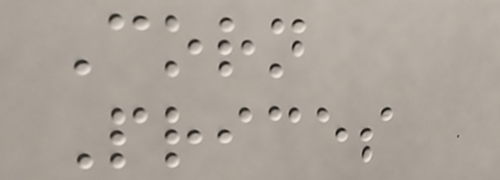Corn
Prices
